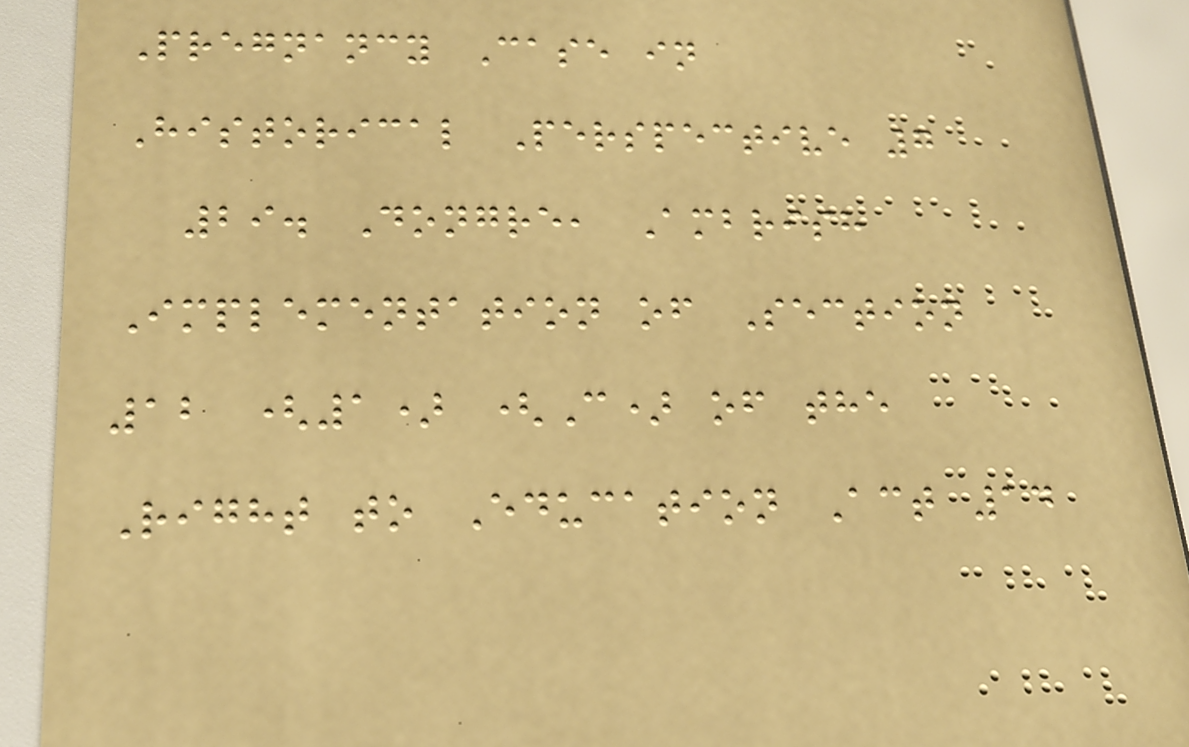Pregnancy Case in
Historical Perspective 7
29. Dongre, Ambrish
Implementation of Section
12 (1) (C) of the
Right to Education Act 14
